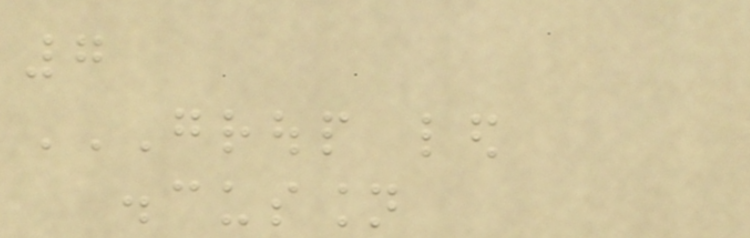7
GROUP LED
DISCUSSION
